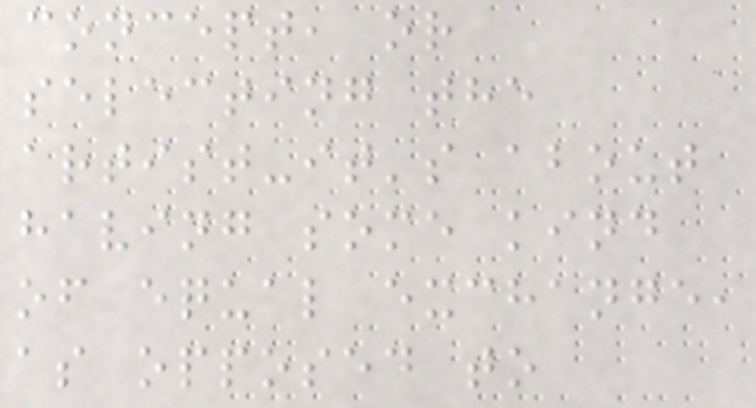concept, or
selecting the
artist-it's about
having some kind
of equal exchange,
as opposed to
